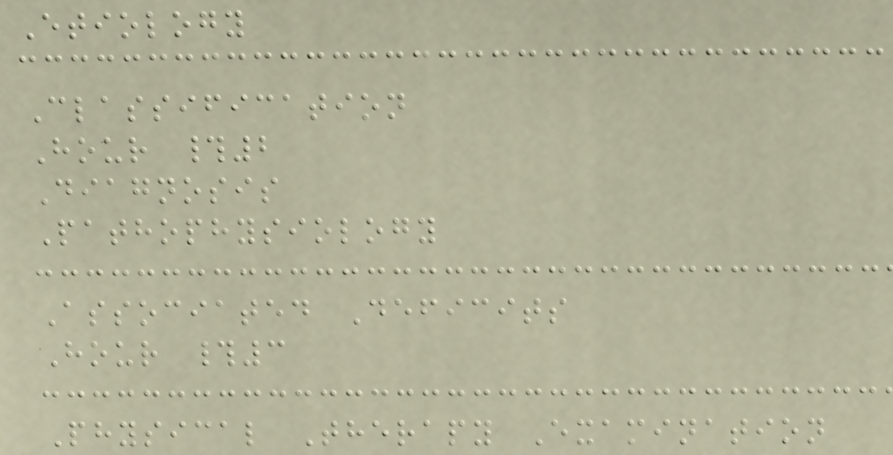Etiology
Classification
Hour #2
Diagnosis
Pathophysiology
Associated Deficits
Hour #3
Physical Therapy Examination
